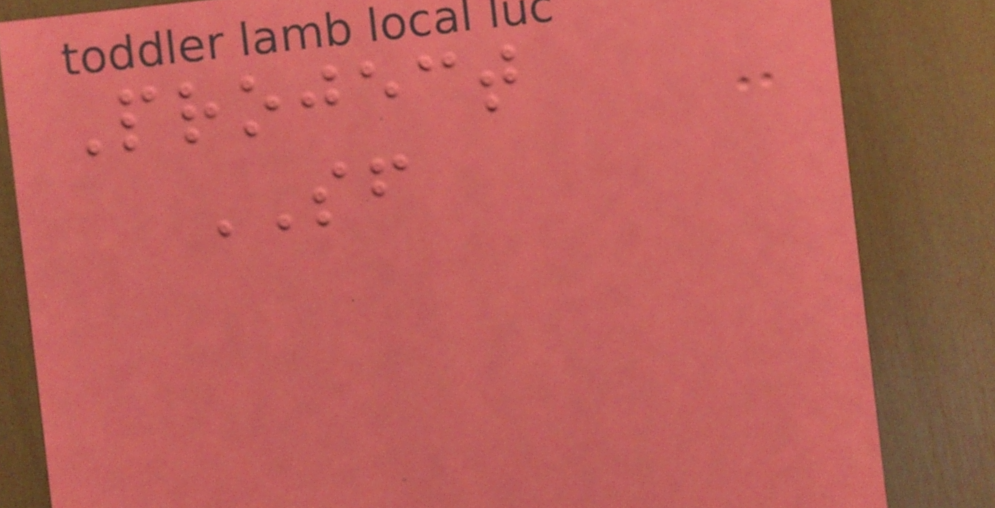Project
SF
